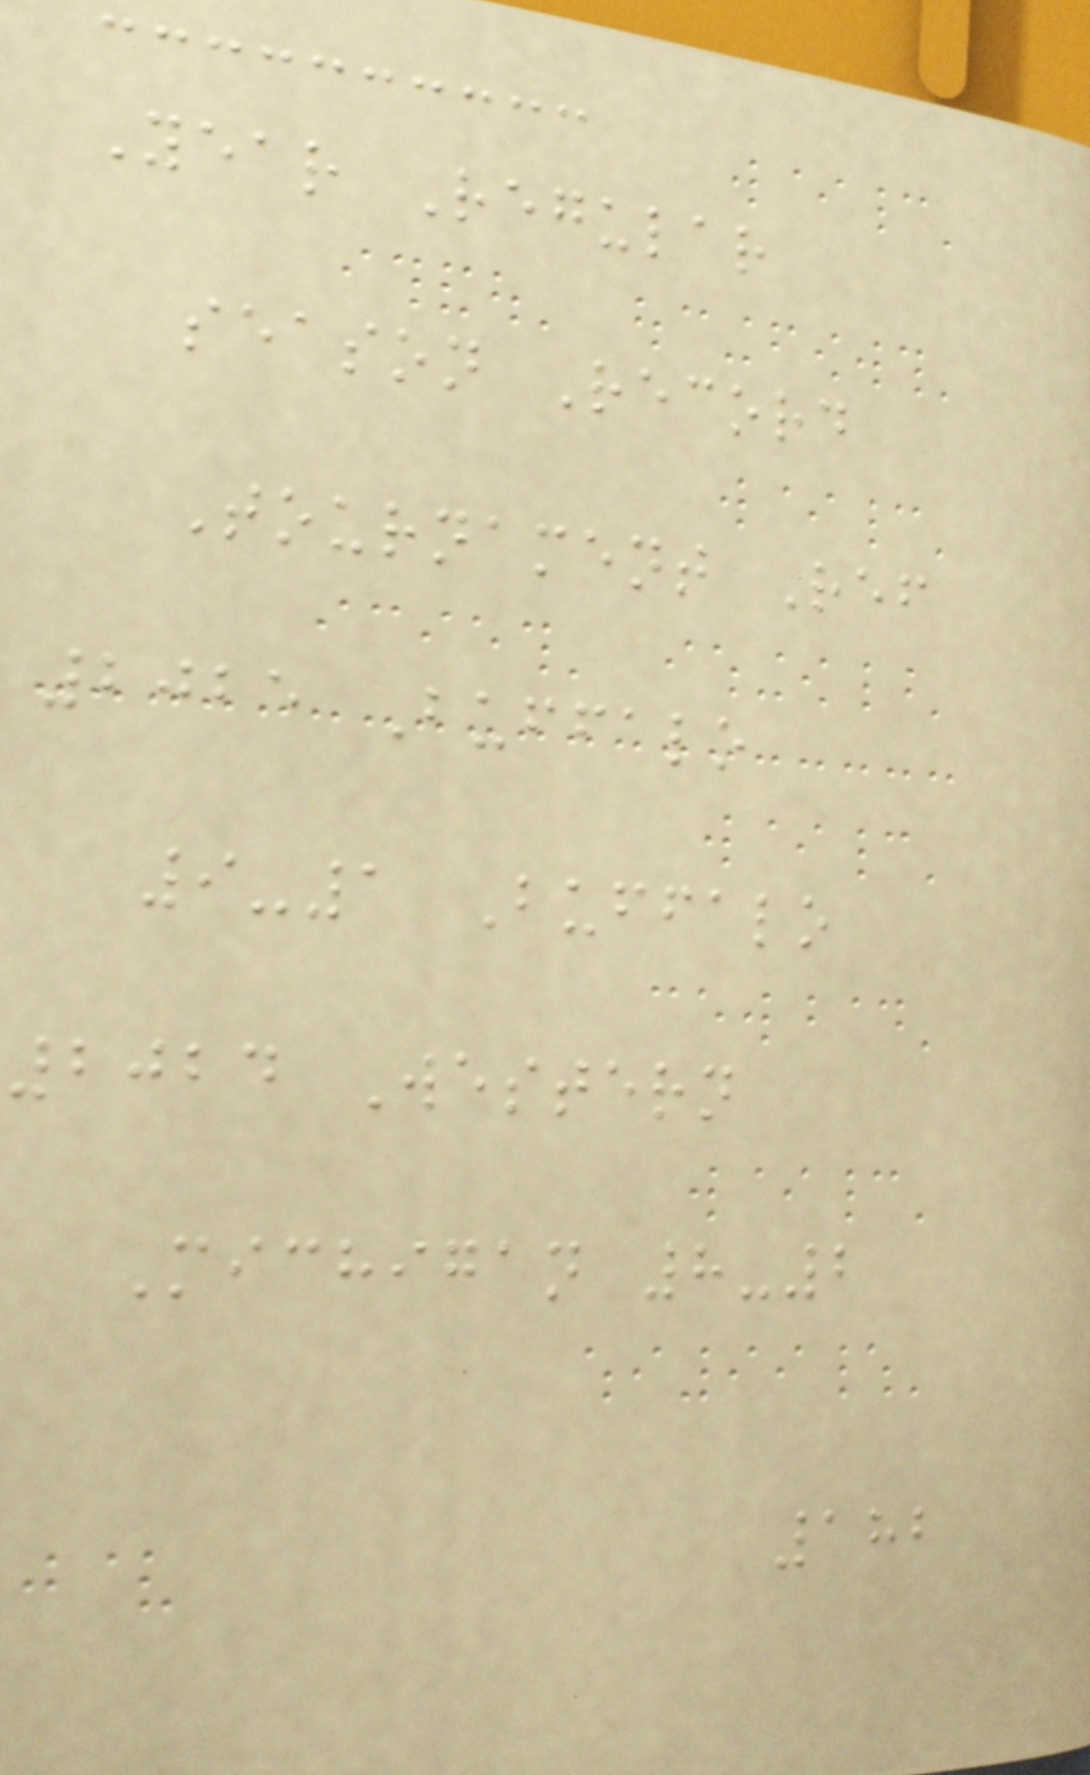Year Regular
season Record
Tournament Ref
2025 Buffalo
9-1 Buffalo
2024 Western
Michigan 8-2
182
